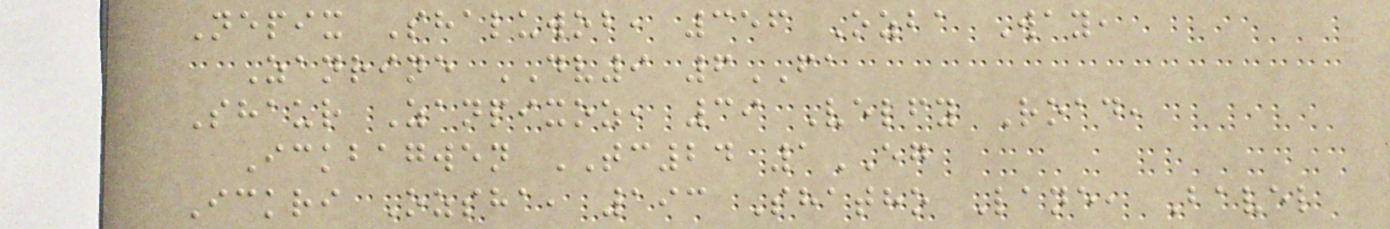Nepix Shaluwob, 356 Ozba Way,
Zanrine DV9 6FA
Shaur Zanpixoz, 39 Velfy Road,
Ickbagwen TC24 1EG
Ickri Ozsha, 193 Shatho Lane, Bavel
